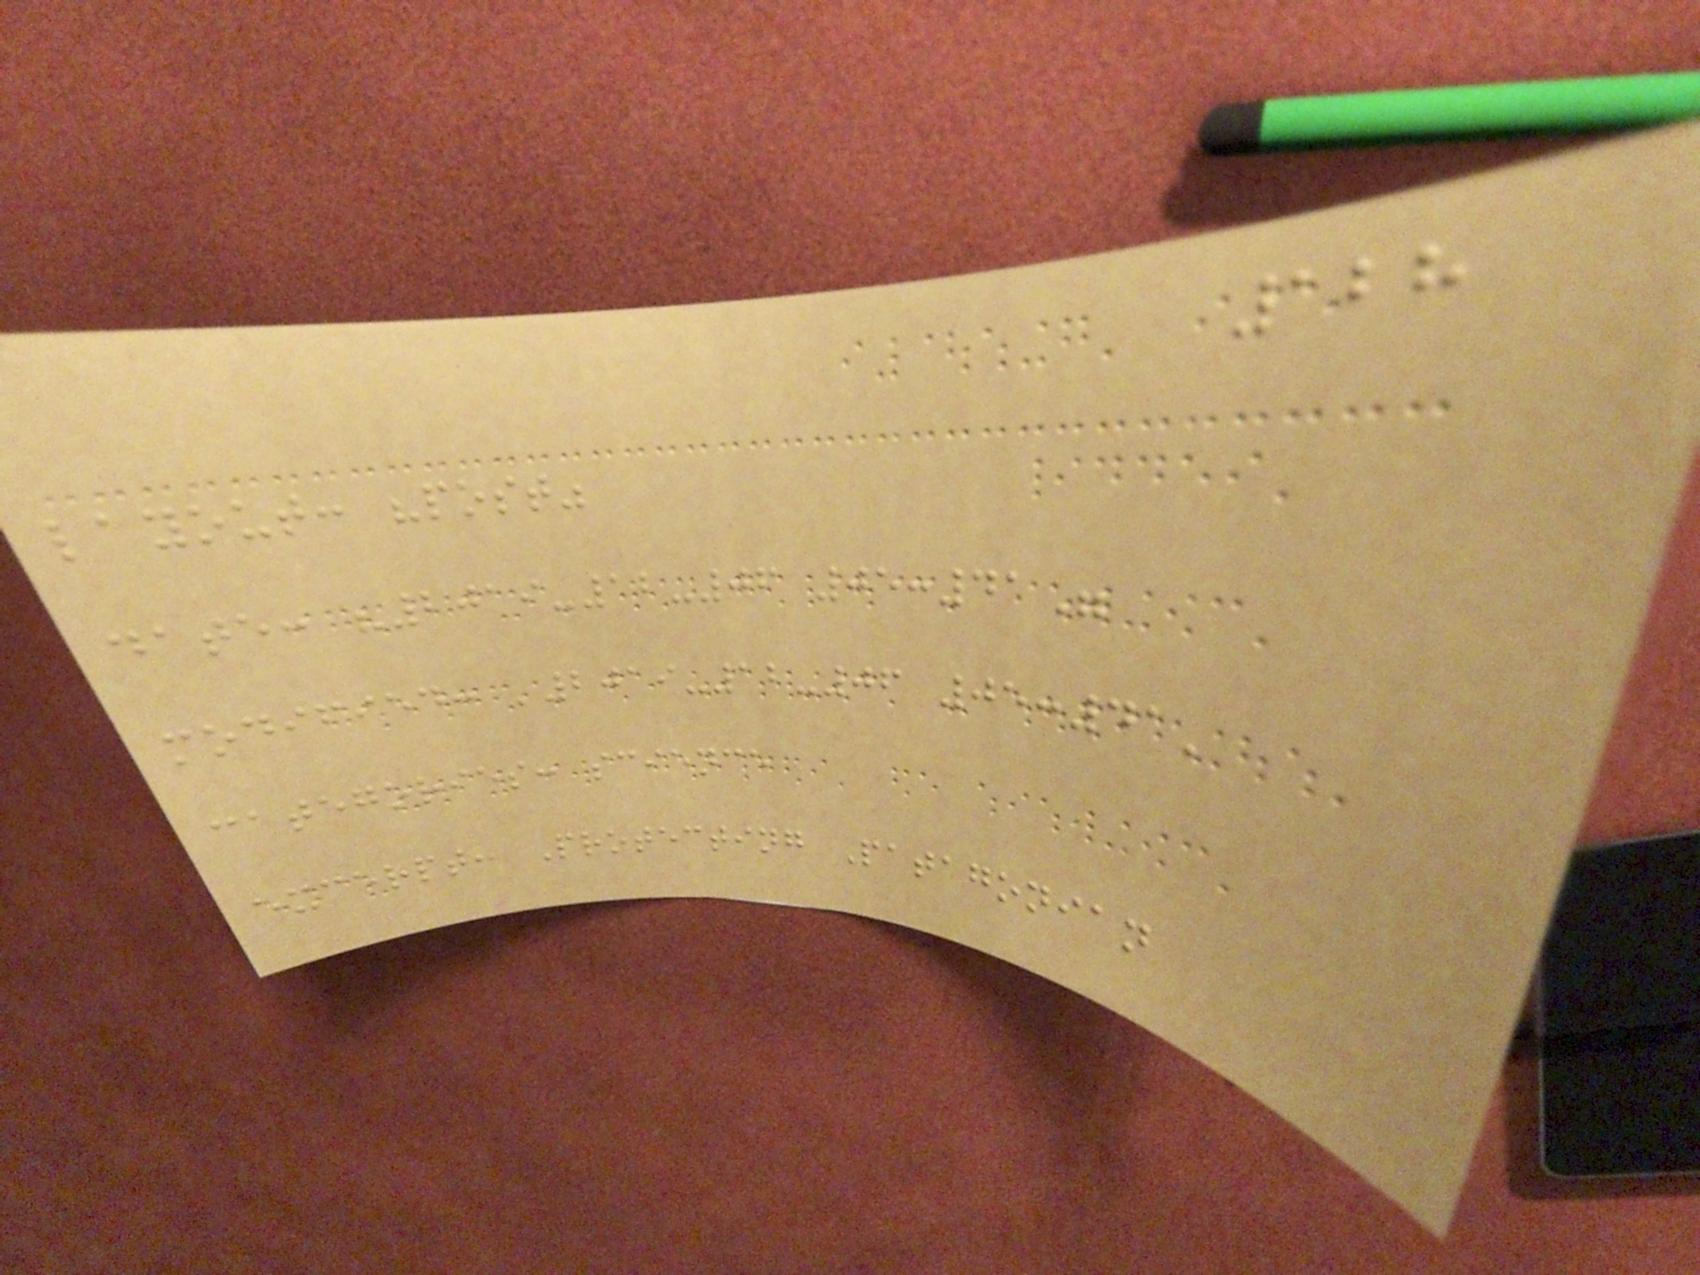128
layout: "post"
date: "2019-12-06 05:41"
modified: '2019-12-06 05:41'
categories: science
excerpt: Protecting Patagonian
